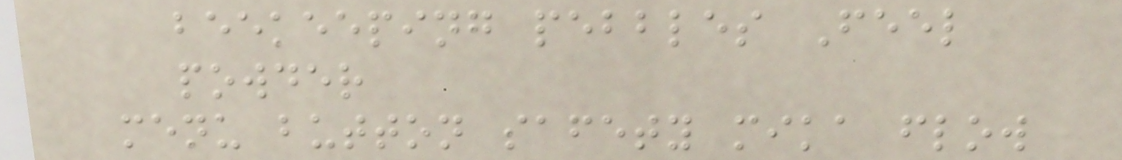beekeeping pebbles Feel
powder
menu button safety mika flow
